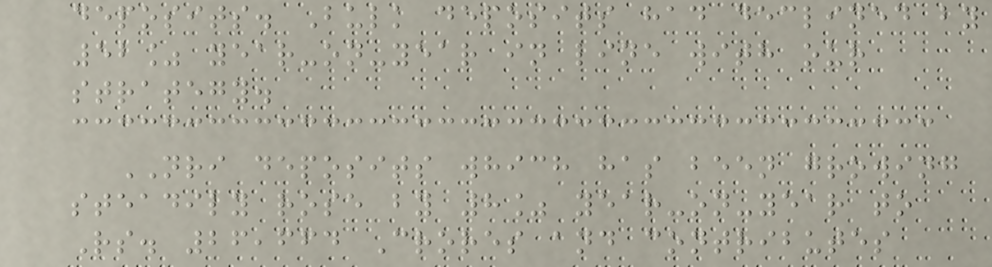deposits. Bulk deposits had declined by
52% year-on-year in line with our
strategy.
NRI deposits which has been growing
steadily rose by 8% year-on-year to
Rs. 26,664 Crores and contributes
